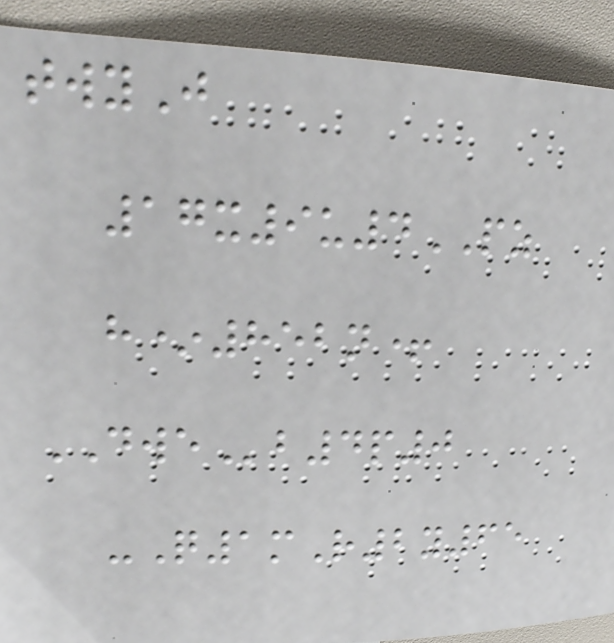twyJ
17x9u4PZ
h*852n+
DWEb4p0
-Q1mR2y65
